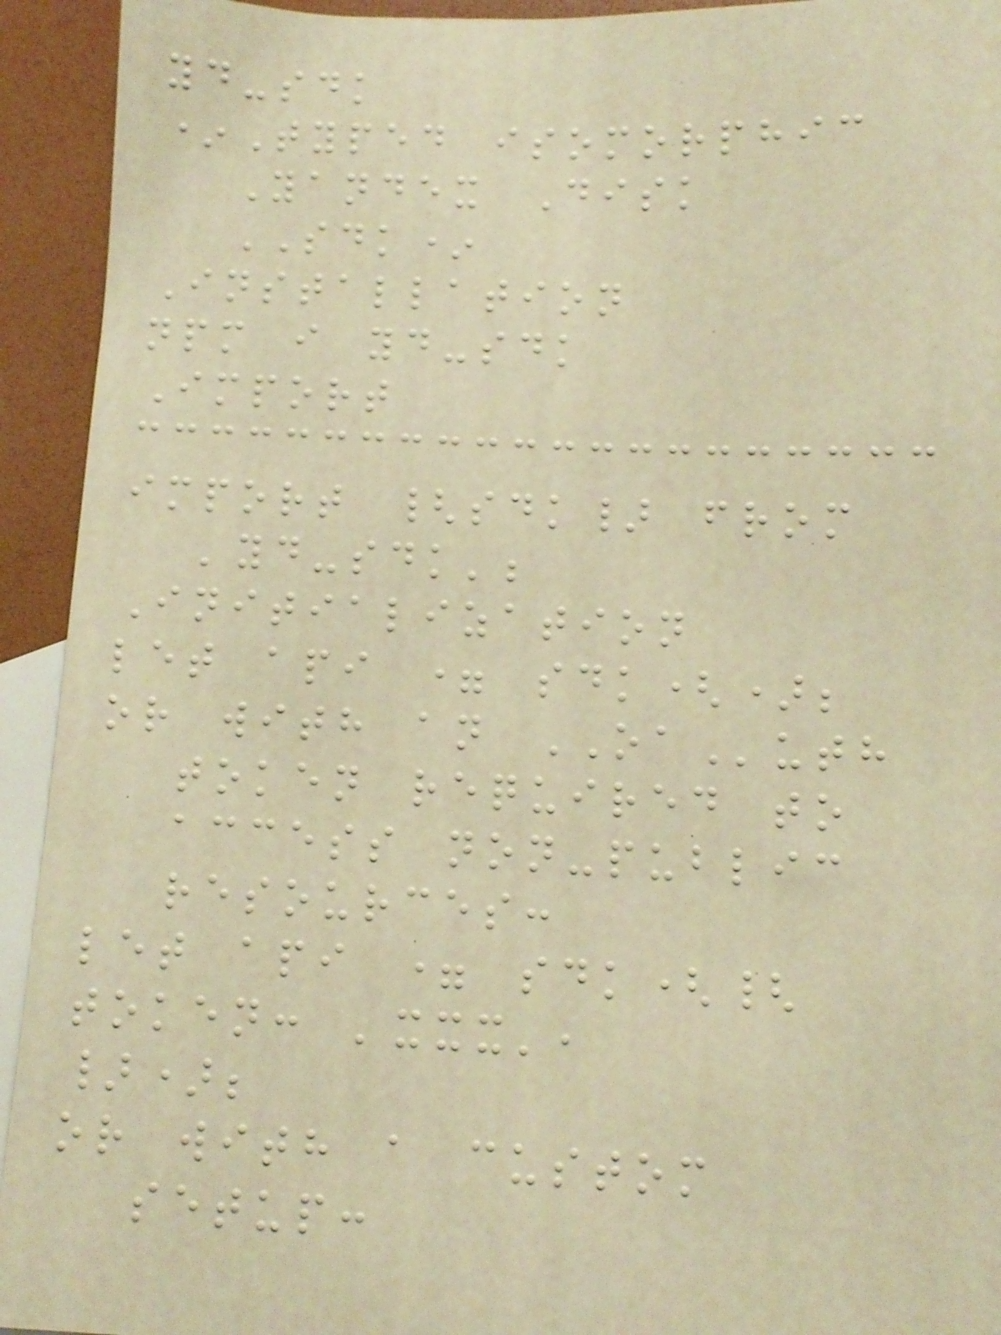yd-sdk
*Typed isomorphic
Yandex Disk
SDK*
Installation
npm i yd-sdk
Import
import {sdk} from
'yd-sdk';
Initialization
let api = sdk();
or with an OAuth
token required to
access non-public
resources:
let api = sdk({
token: 'xxx',
});
or with a custom
setup:
